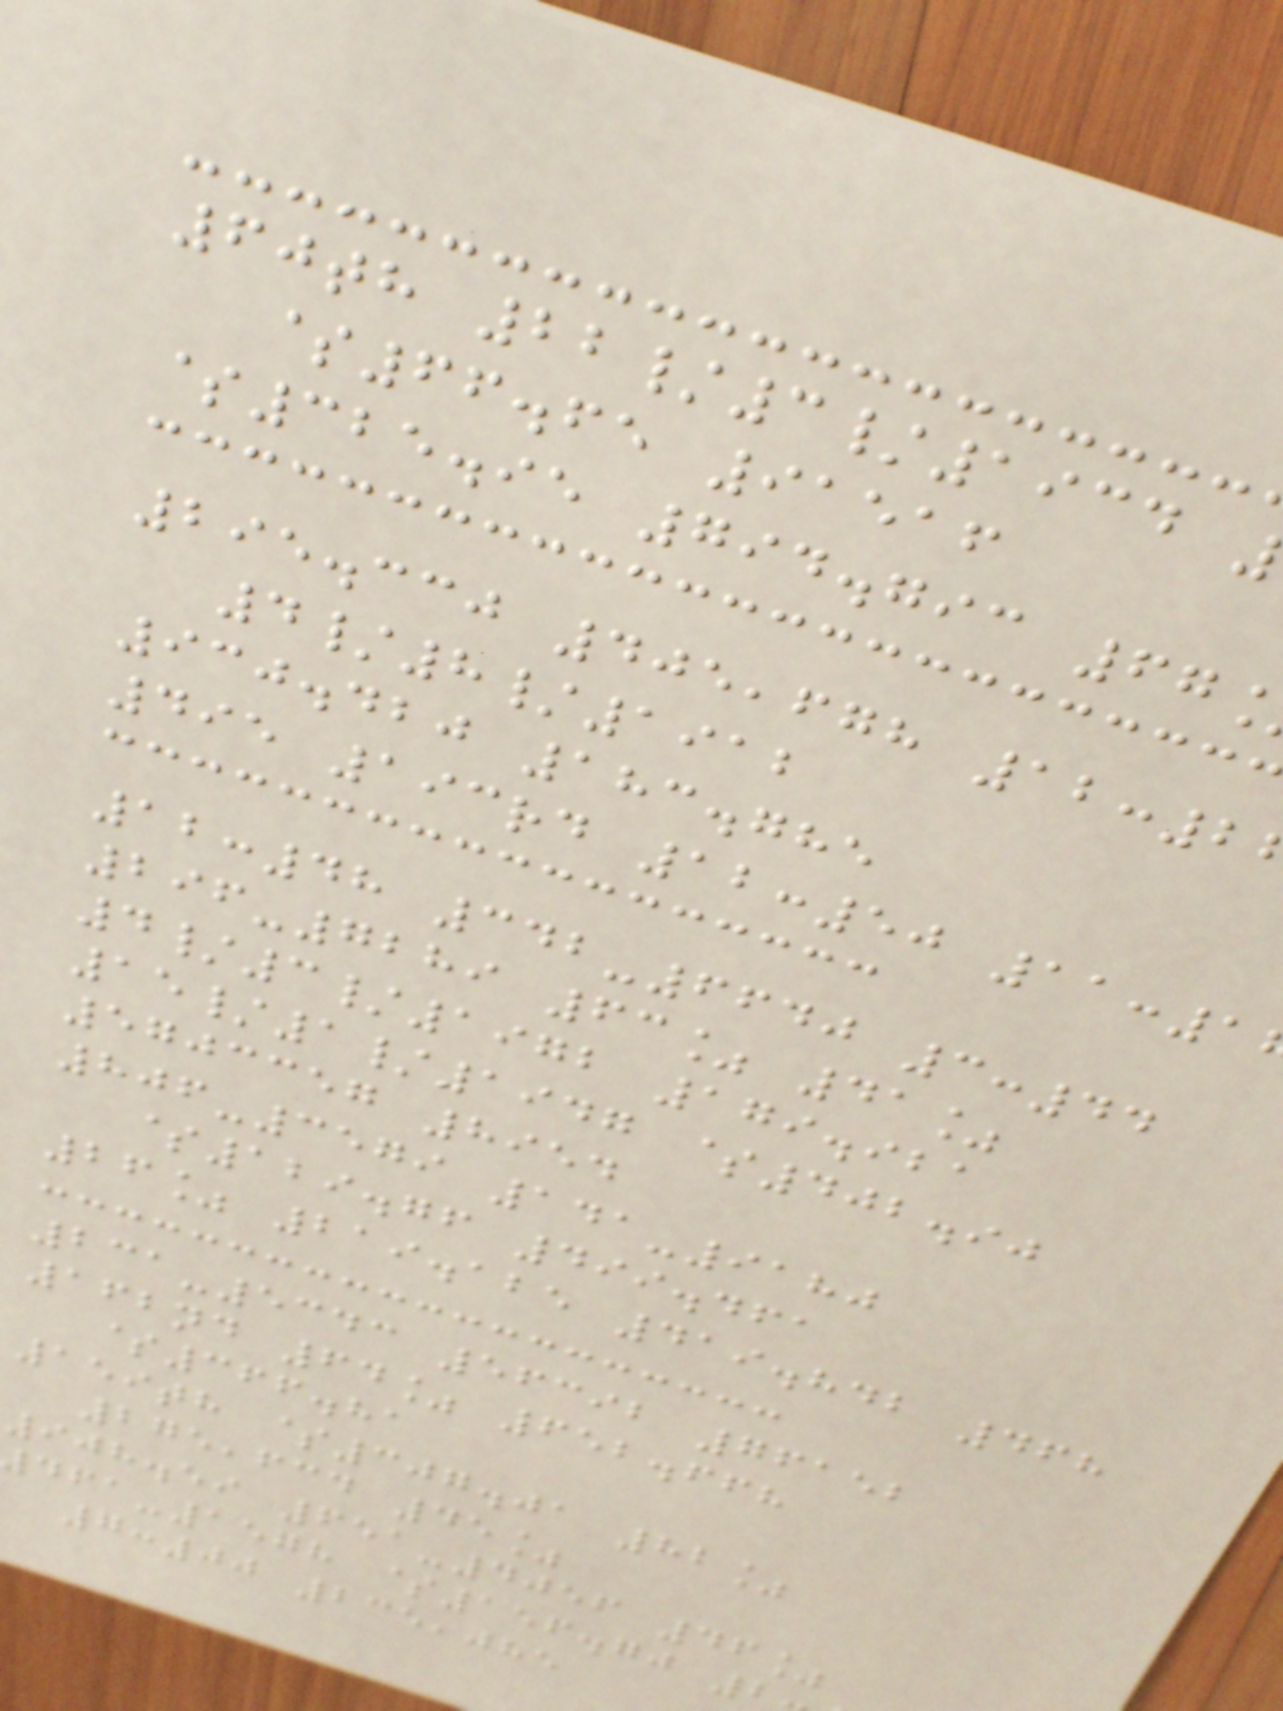60th 22/3/1934
$66.65 91516
$325.95 794.793 67
295.330 405,678 12:2
4/8/1912
930.420 183.785
495 193rd 12:50 11:1
12:48 342-6640 3:44
296-7289 63% 41%
4/3/1972 179.921
15/1/1947 $402.90
5703357 8954
806-3579 141-9180
$129.76 499.461
26% 219.125 419.842 468
231-5343 56392 76152
162nd 64% 652.668
$366.81
159th $307.01 82%
275,634 45%
908.59 651-4056 46%
-1578 $156.70 2
7:00 235,085
